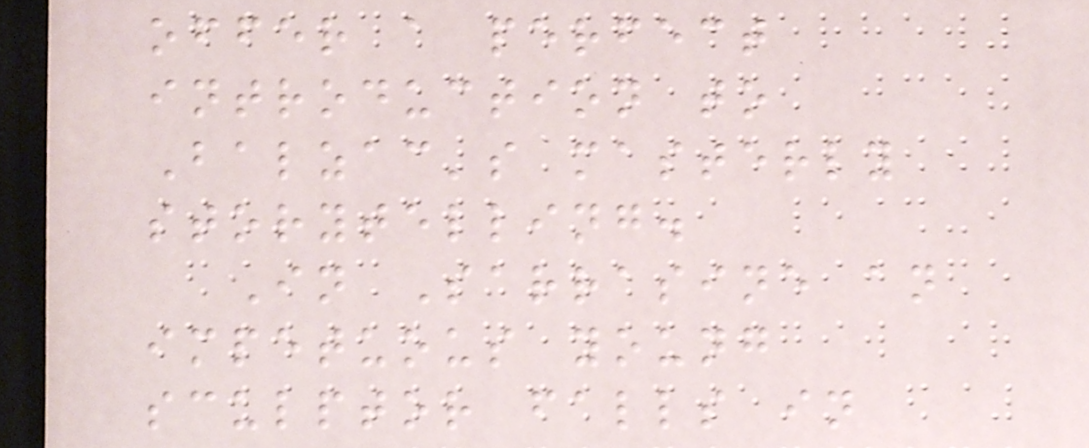offer a perfect
introduction to
Balzac's masterly
storytelling.
In Sarrasine an
impetuous young
sculptor falls in
